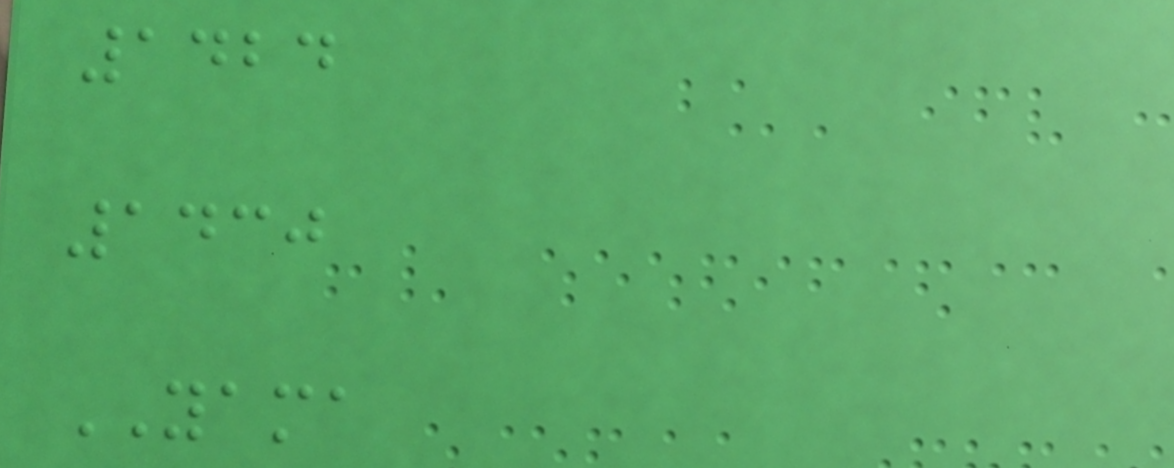1424
1430
YAMA
